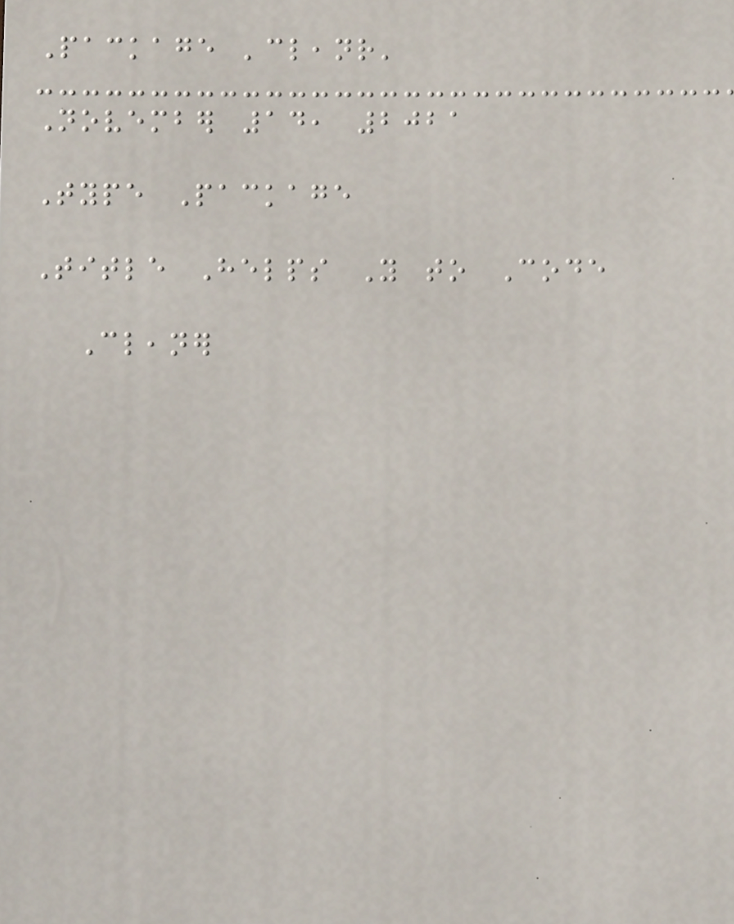Package 'cleanr'
November 14, 2021
Type Package
Title Helps You to Code
Cleaner
